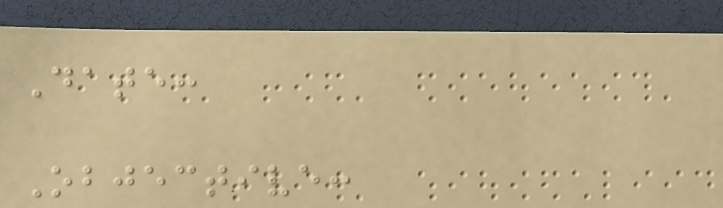Date:
Objective:
